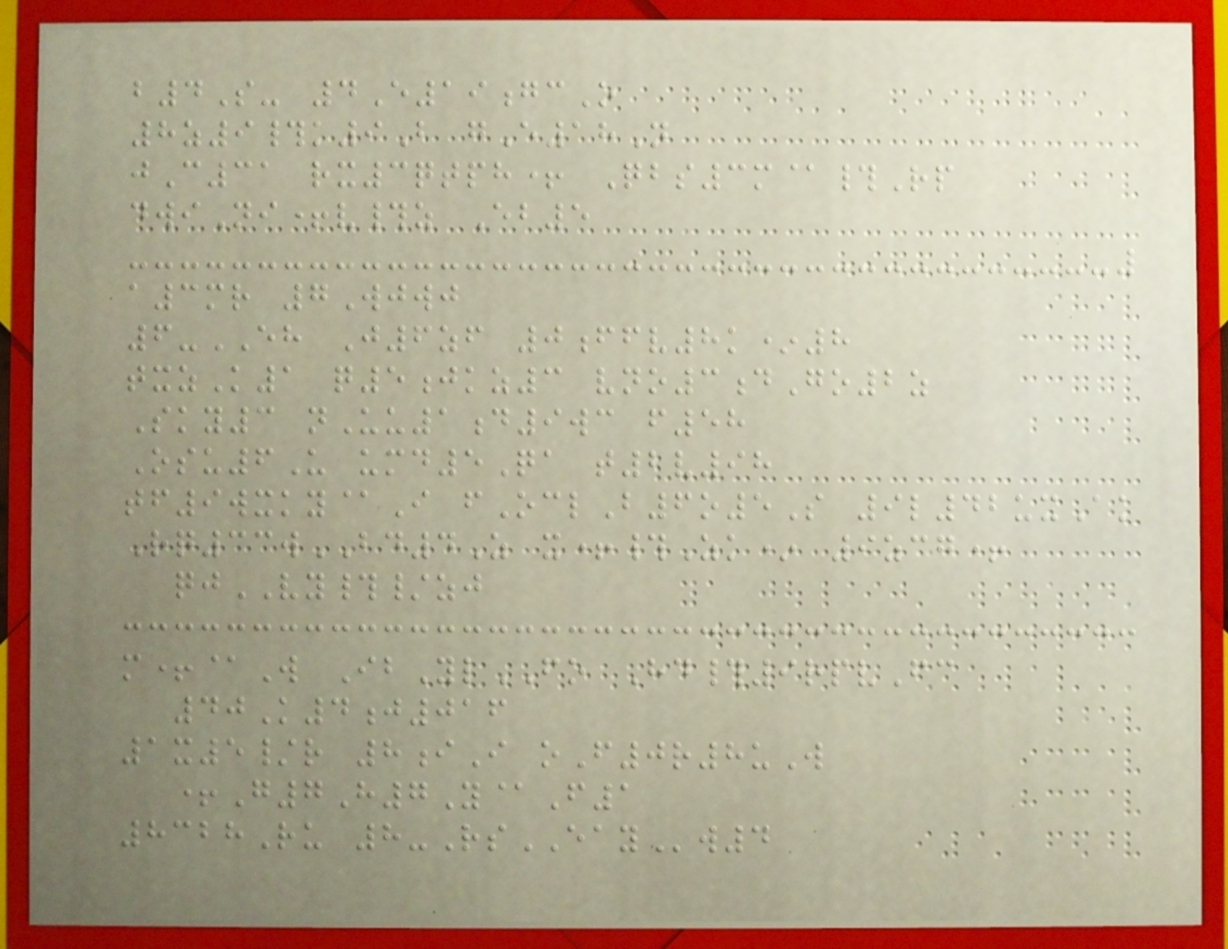b4S- 4E19gcO
8z9#k9B gE18N
jC31 rx3qtph+ Qbs3m@#Rp
dwiNi+v#z Eb5
a3mr 7Wjwj
6-EH J6zf 0ffv8k*8
txzK1 q5jkz3 vno3dGo2z
Sky3 nUu1d9wc f58
Osu6U umd5Qa t2v98
tf9wxky@I fOclB6o5S 9l42uxAk
Rq33wBD4Z x+#Zk* 9zcg+
qjVY#/zj
m+@W IbYlFO Hd#9rpvFc
40K4j016
1x5/r 8iI oF0r8uW
+G7H7Y@F1
8328Ru 8-RsEAYw4
